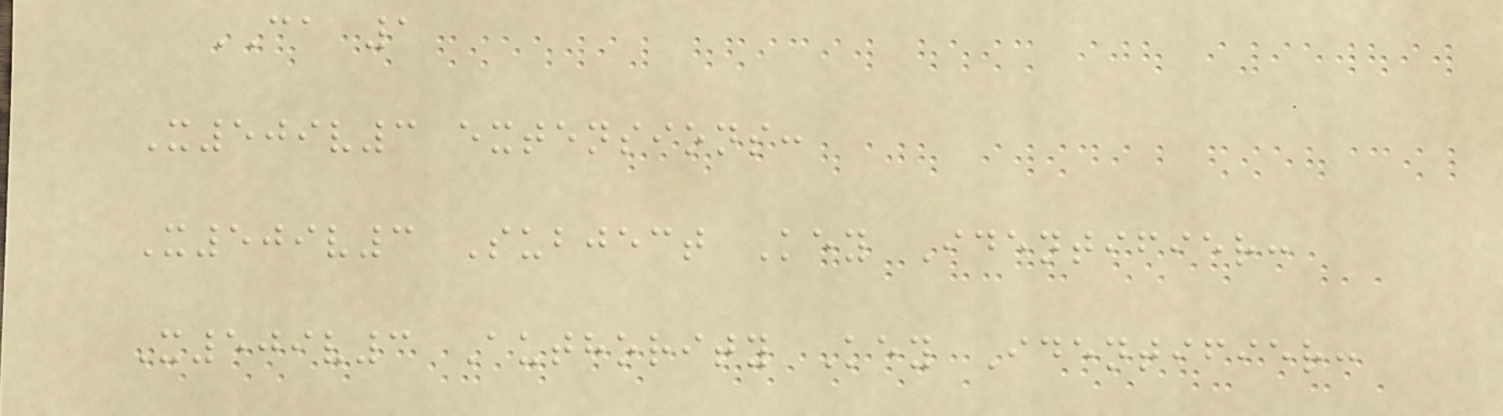CA 1
X509v3 extensions:
X509v3 Subject Key Identifier:
X509v3 Authority Key Identifier:
